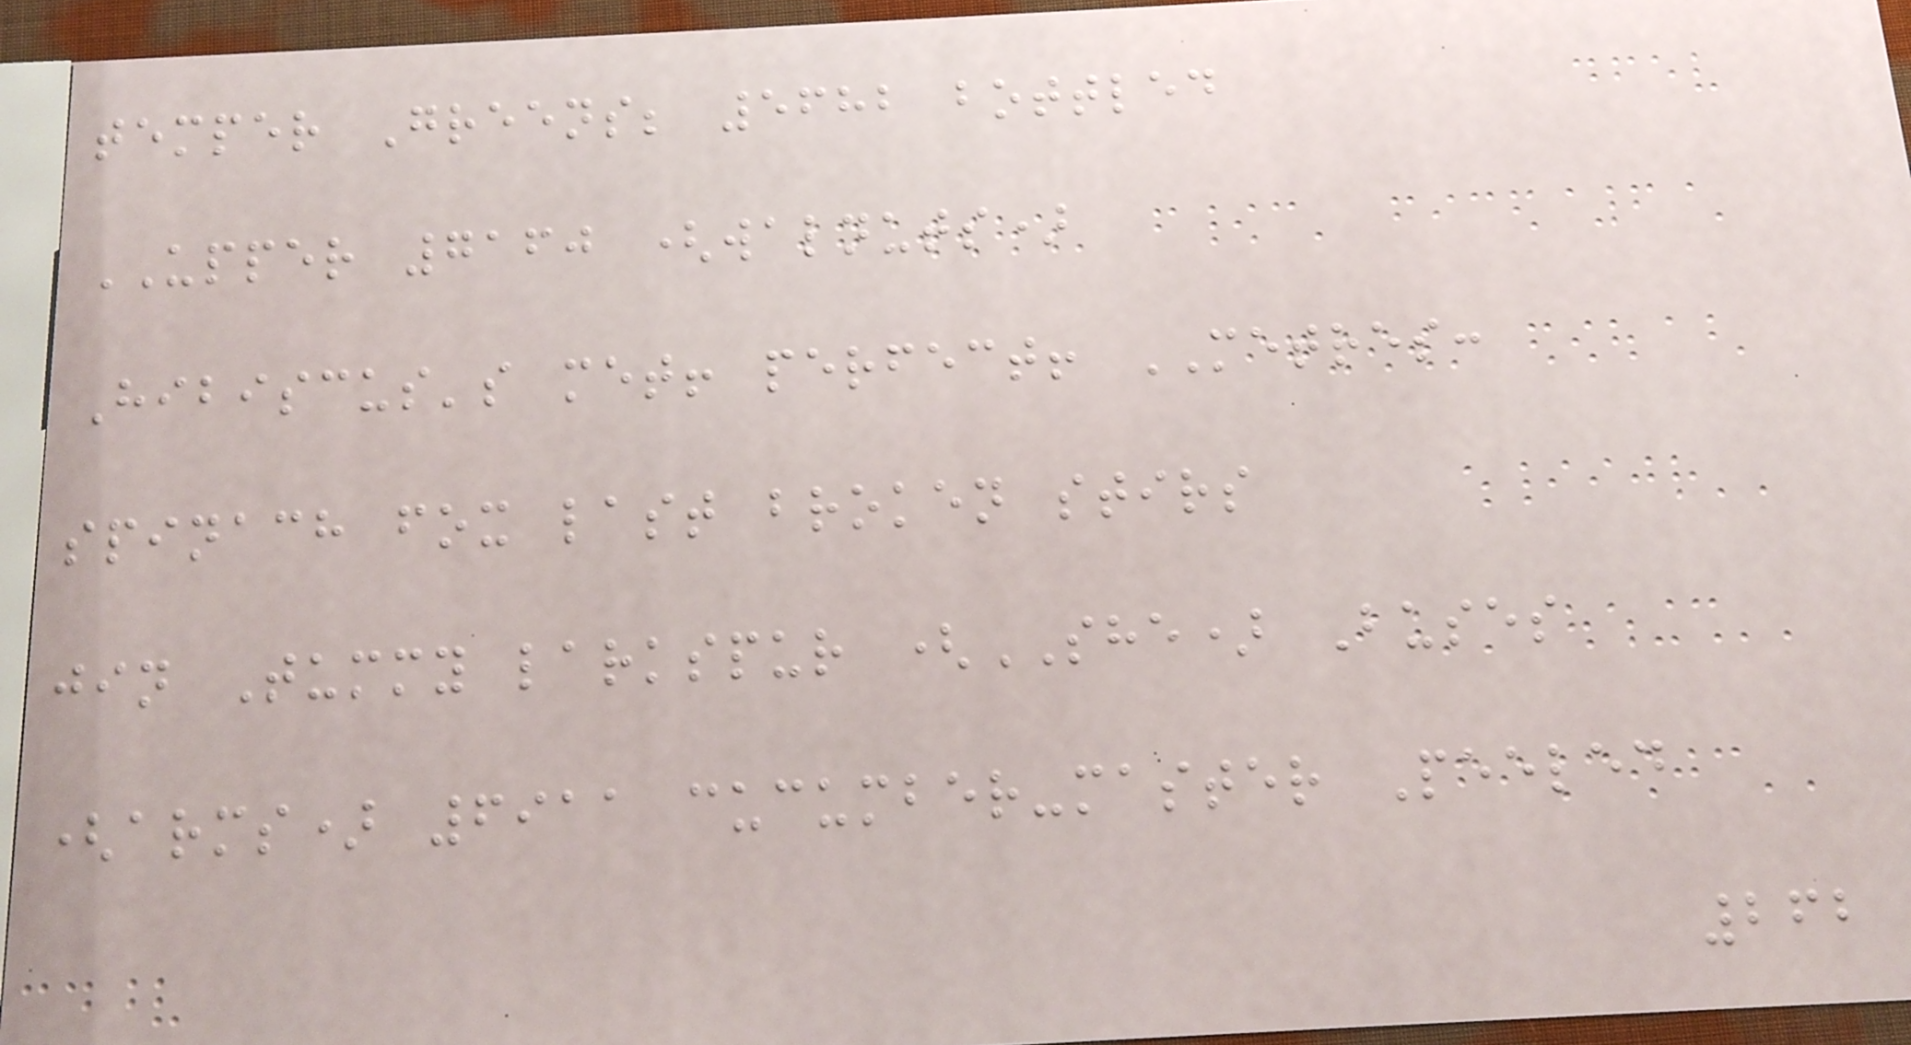temper Greens; 5682 bottled
UPPER 7160 (walnuts)
Hibiscus's met! perfect! METRES:
spinach fox last broken stirs
jin Tummy larkspur (SHE) Buses
(arms) 6911 cucumber-master Peeled
262
